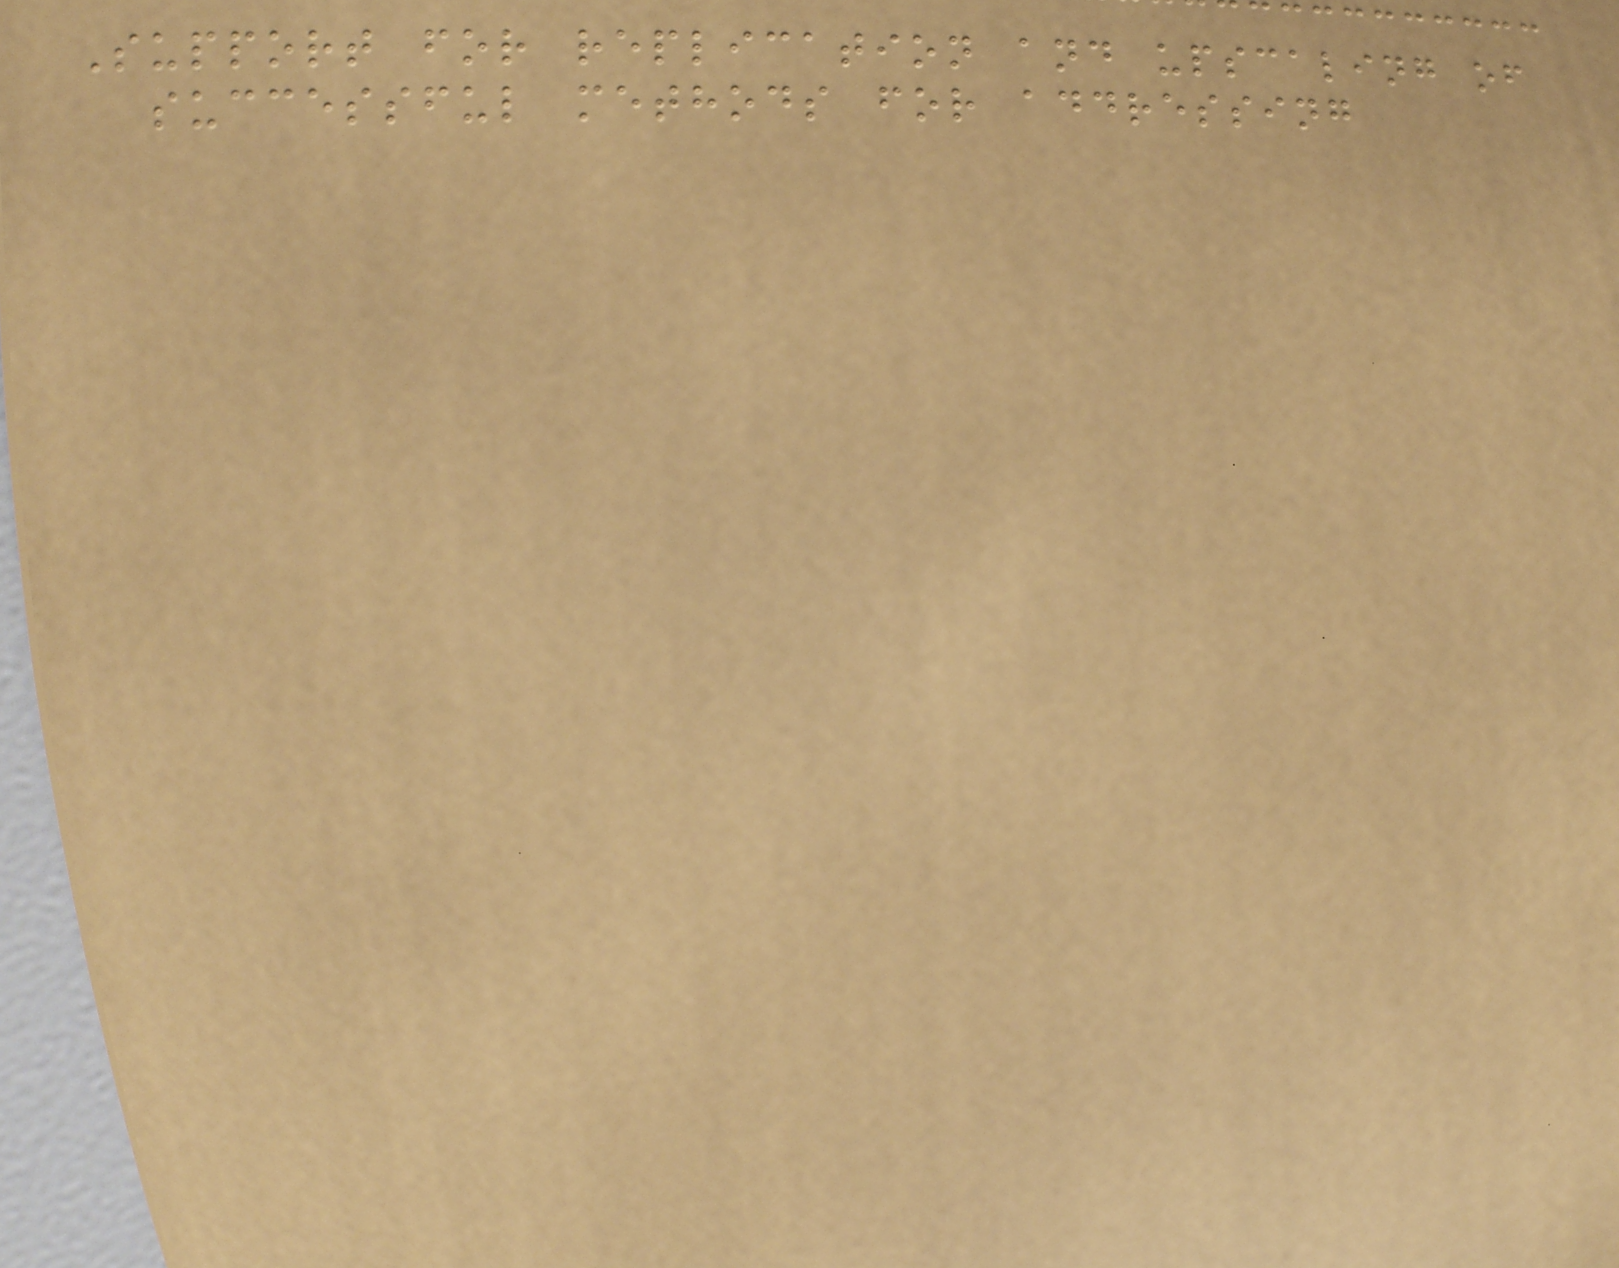Support for replication and upscaling of
successful methods for addressing
